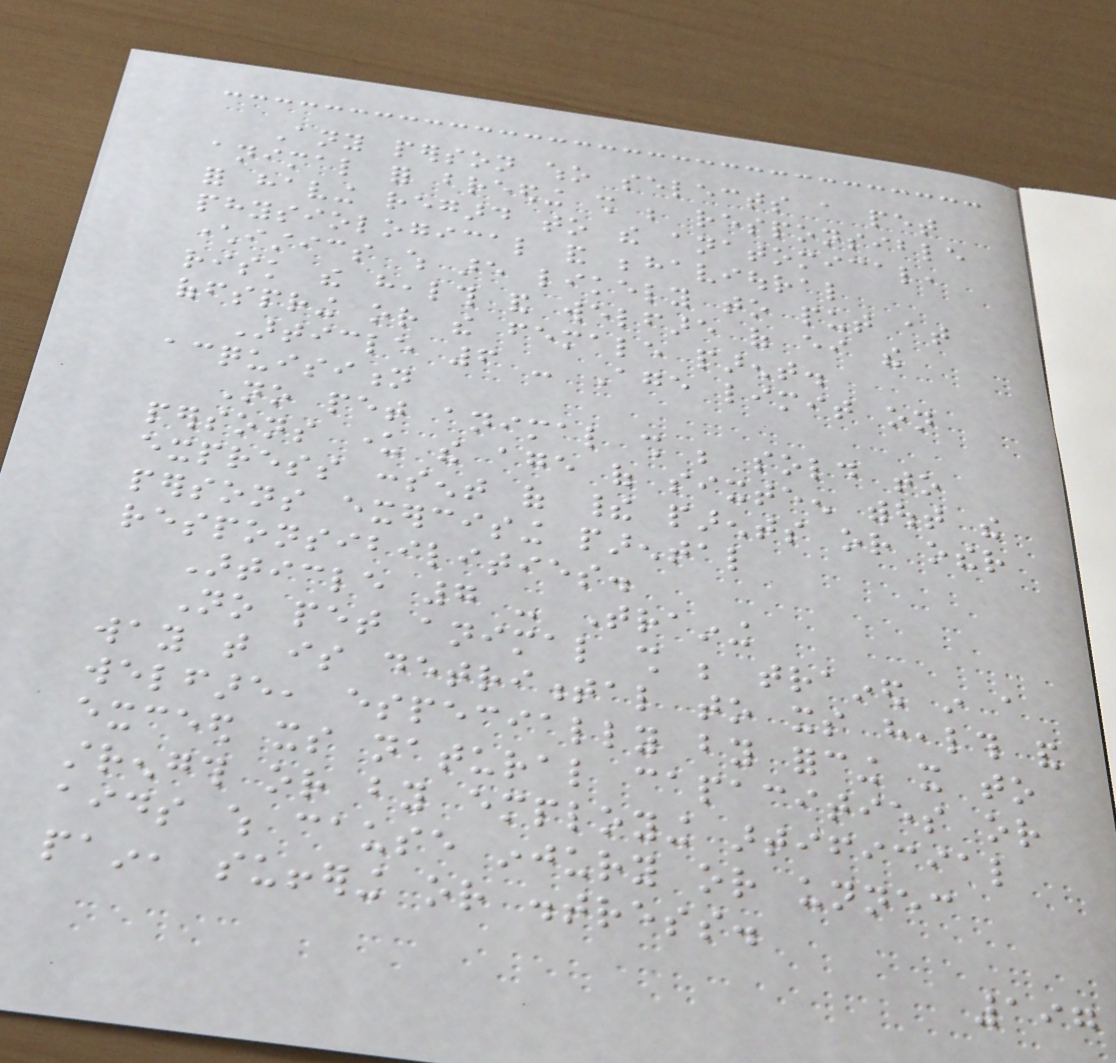Any person who selects a pet
animal for breeding shall be responsible
for having regard to the anatomical,
physiological and behavioural
characteristics which are likely to put at
risk the health and welfare of either the
offspring or the female parent.
Article 6 - Age limit on
acquisition
No pet animal shall be sold to
persons under the age of sixteen without the
express consent of their parents or other
persons exercising parental
responsibilities.
Article 7 - Training
No pet animal shall be trained in a
way that is detrimental to its health and
welfare, especially by forcing it to
exceed its natural capacities or
strength or by employing artificial
aids which cause injury or unnecessary
pain, suffering or distress.
197
